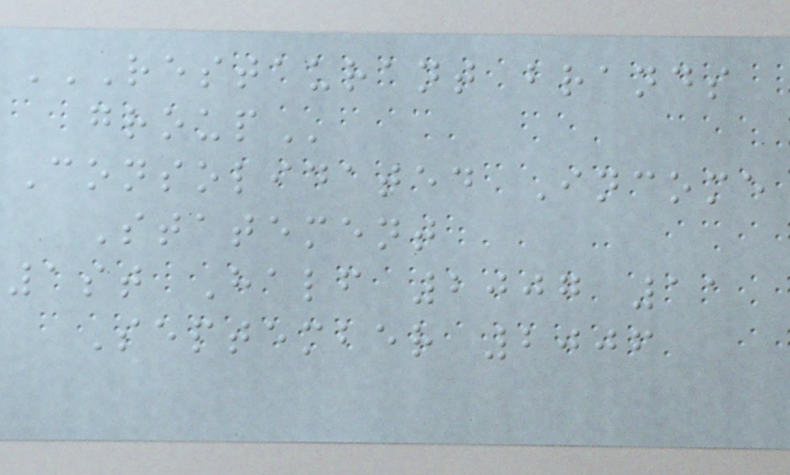RESTAURANT BRANDS
GROUP
Consolidated Income
Statement
1st Half 2007 11
September 2006
